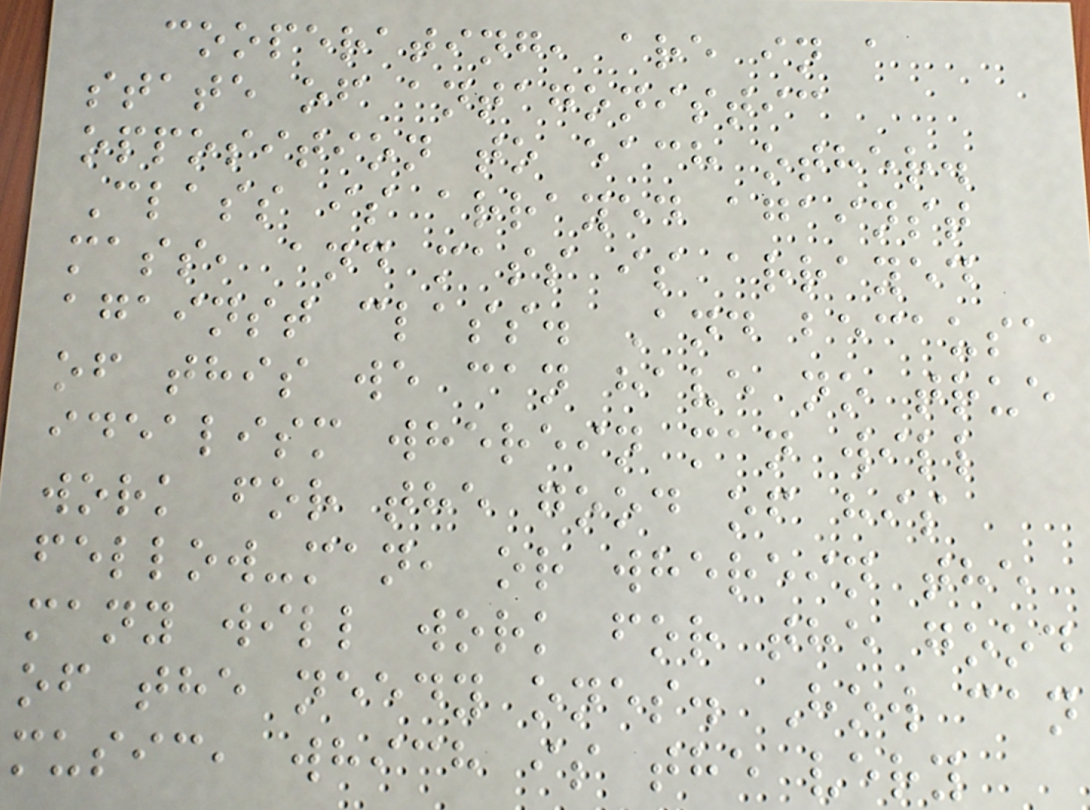cooperating, are in a
state of antagonistic
opposition to each other.
Class is arrayed against
mass, and mass is arrayed
against class. And because
of this we can have no true
idealism wherein man will
work for the good of his
fellow-man, or wherein the
many will work for the good
of the needy ones. How can
music, which is the very
